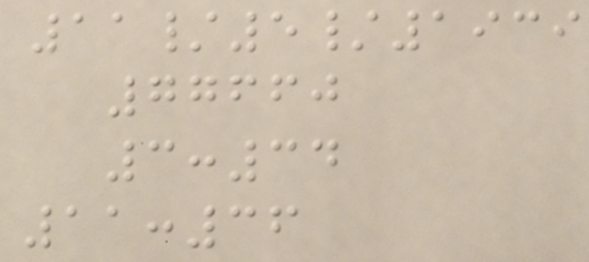11/5/1939
77660
3:34
11:36
